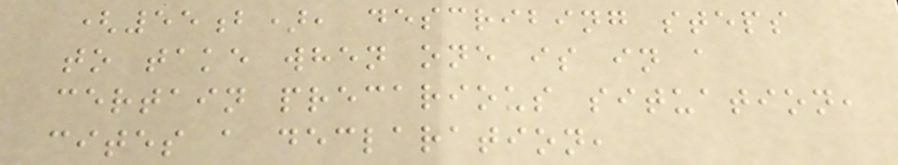(55b), describing steps
to take when one is in a
certain precarious situation,
cites a declaration,
